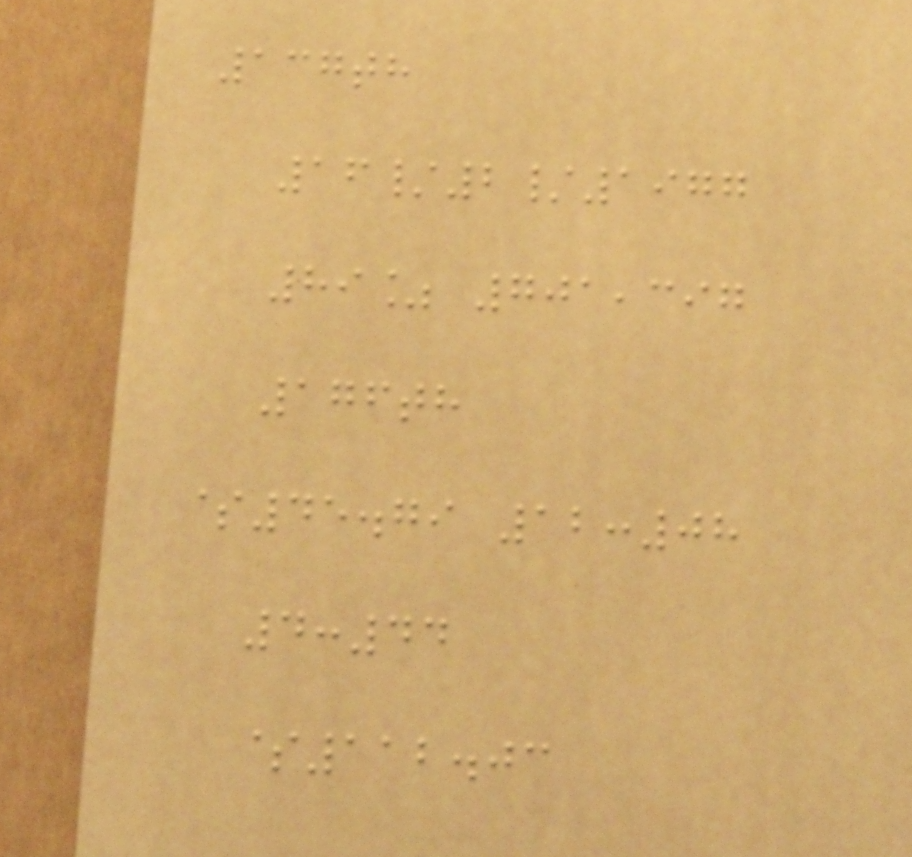137th
16/2/1977
89% 701,397
176th
$45.79 12:08
4:44
$112.03
